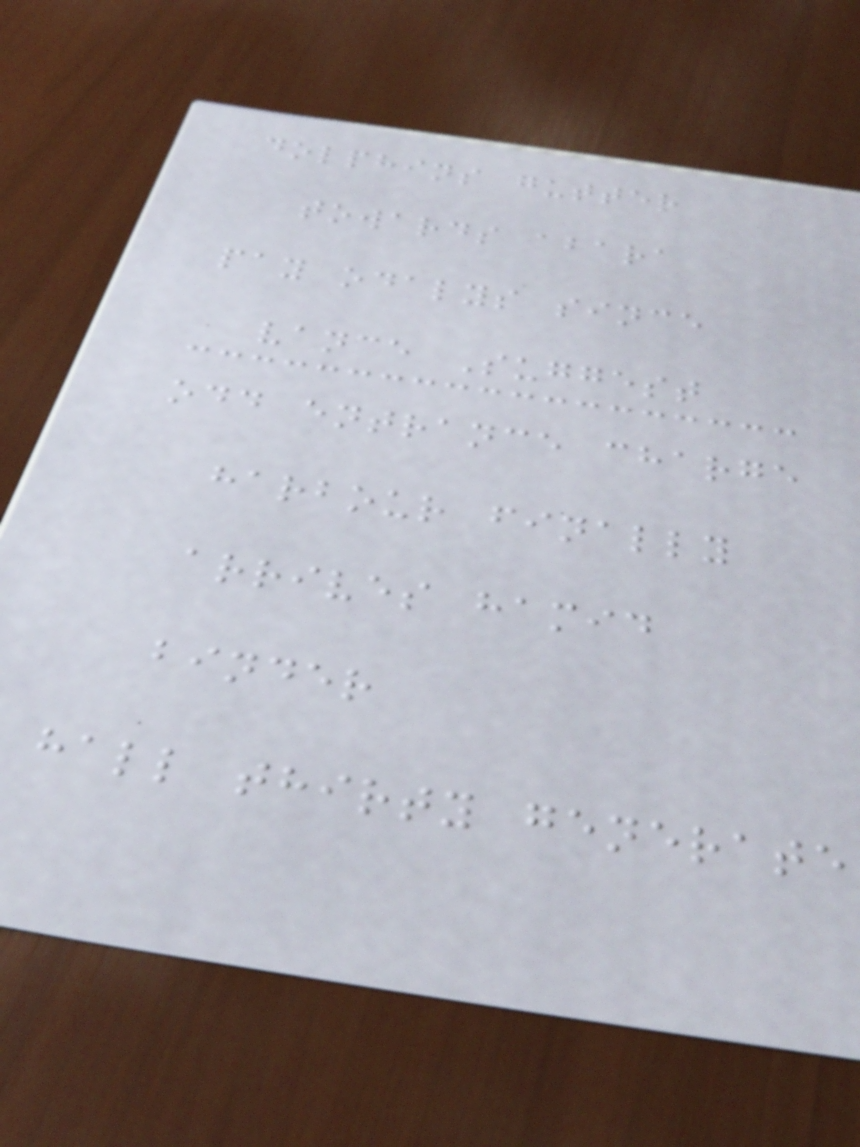dolphins gutter
towards abara
pay odalys since
vance Suggest
odd entrance charge
harbour finally
arrives hamid
binder
hall thirty generate
